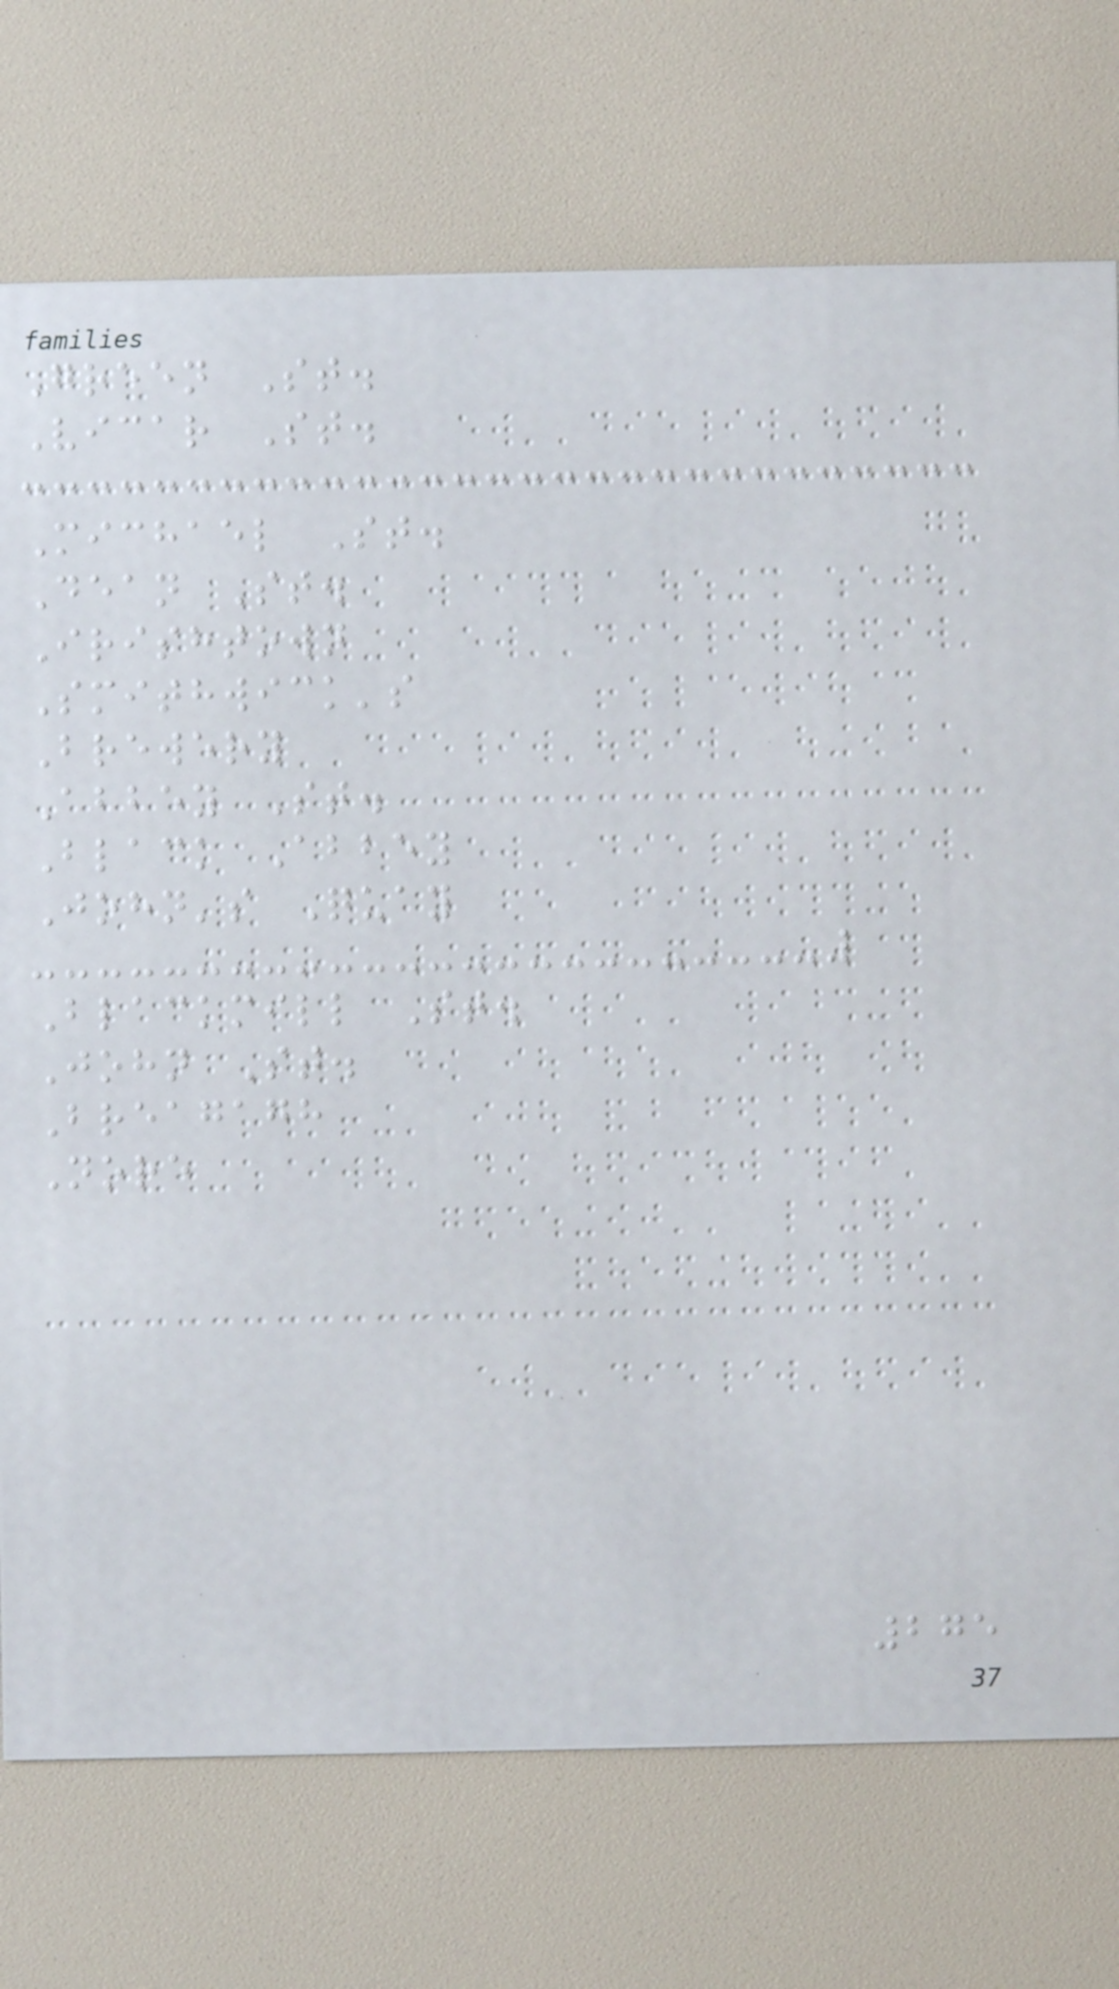Green St.
Vicar St.
Michael St.
Dean St.
Irishtown
Smithwick's
Brewery
Abbey St.
Black Abbey
John's Quay
Blackmill St.
John St.
Breagagh
Nore
275
